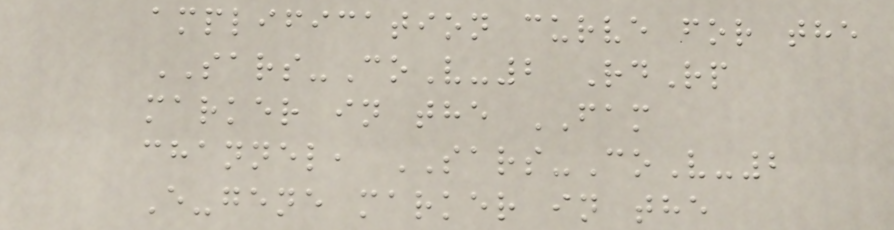amplification curve for the
SARS-CoV-2 RdRp
marker in the FAM
channel, SARS-CoV-2
E-gene marker in the
